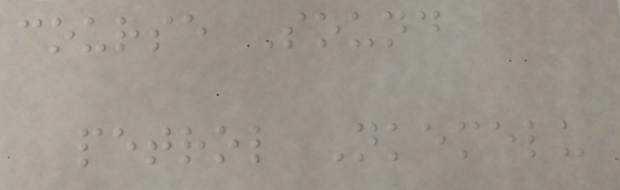course Sound
petrol Nkemelu
